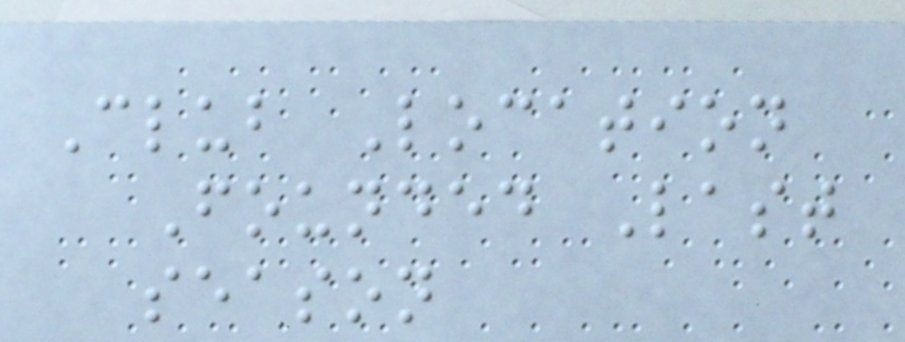Club Location
Founded Last
season
